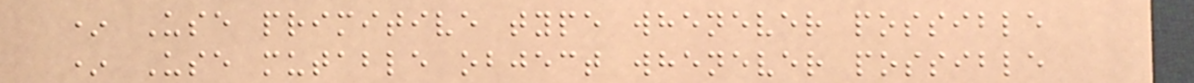* Use primitive type whenever possible
* Use mutable object whenever possible
